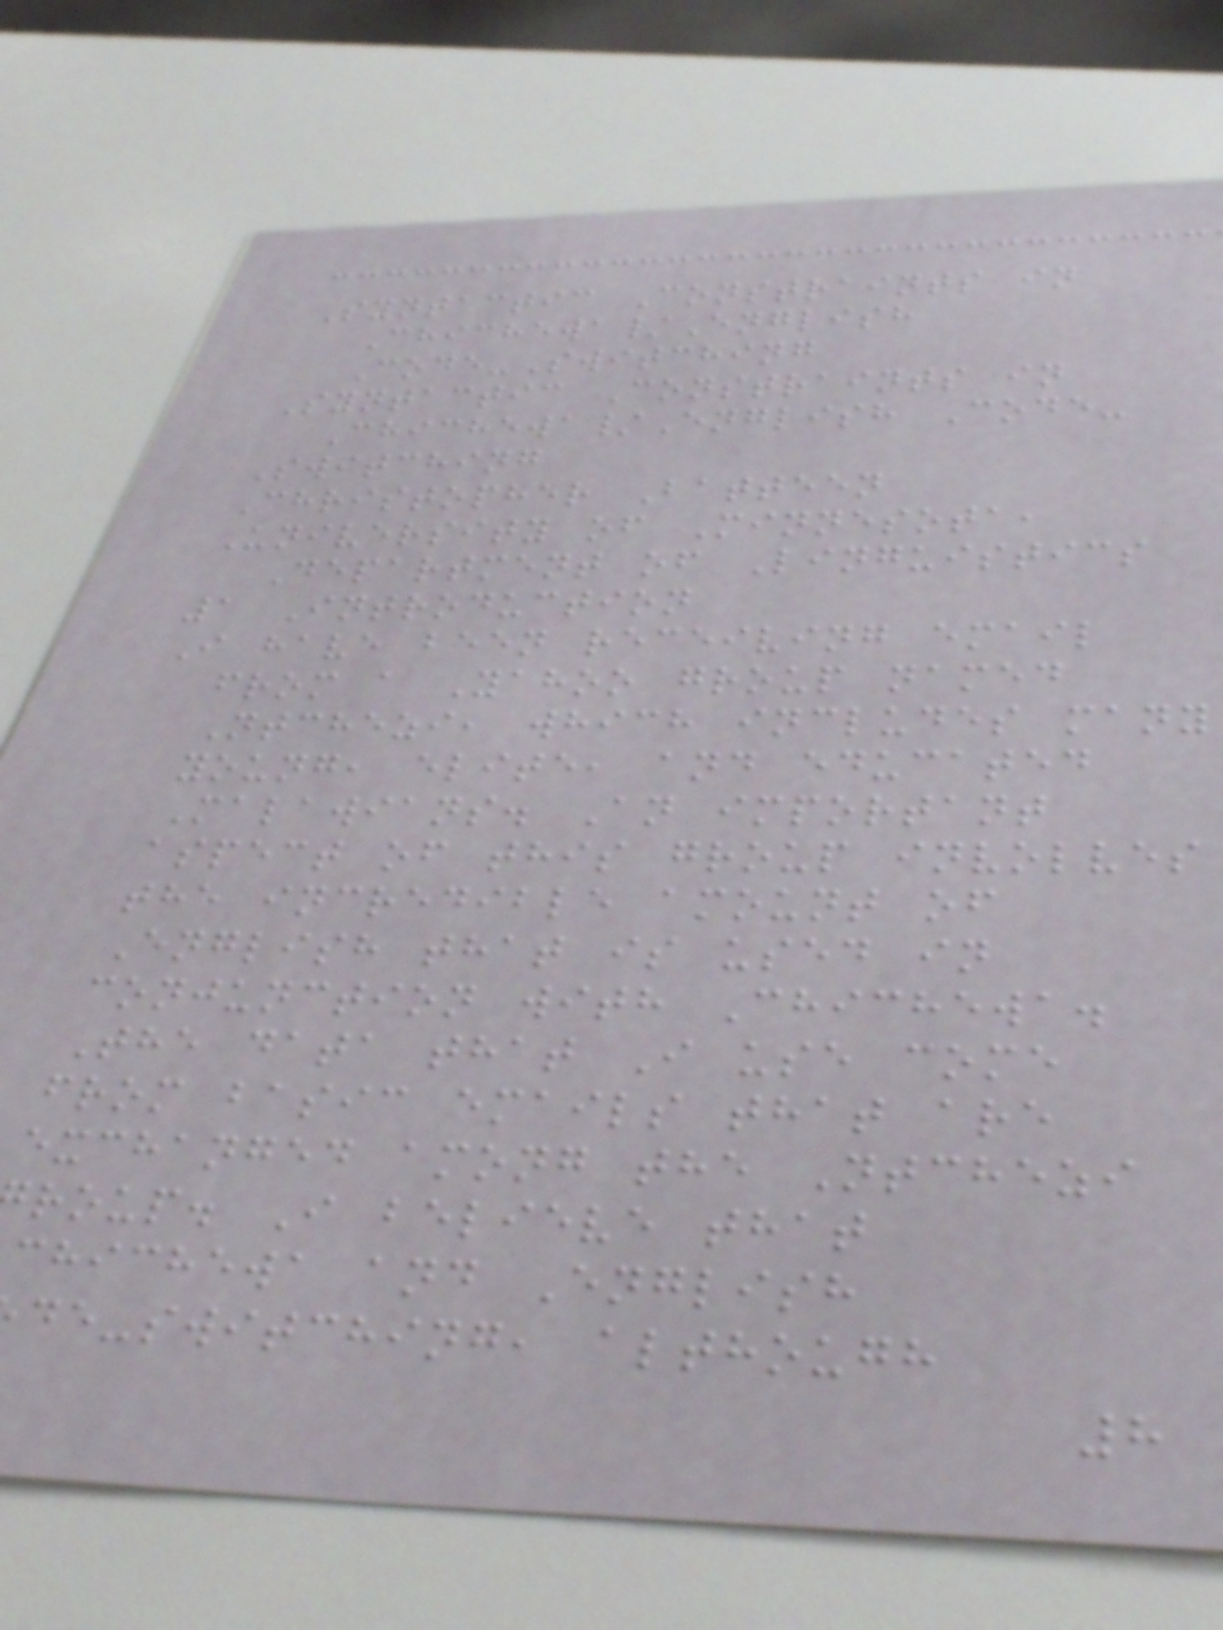Syntactic Constraints in
Chichewa/English
Code-Switching
Syntactic Constraints in
Chichewa/English Code-
Switching
Christopher Batteen
University of Minnesota,
Department of Linguistics
1 Introduction
I have been receiving email
from a Yahoo group named
Ntchezi, which includes many
young, elite, and educated
Malawians. An important
aspect of this group involves
the incredible amount of
English that is used in
conjunction with Chichewa.
The data that I use come
from basic emails that are
exchanged among the Ntchezi
roup. I believe that
chichewa and English
de-switching, although
8
